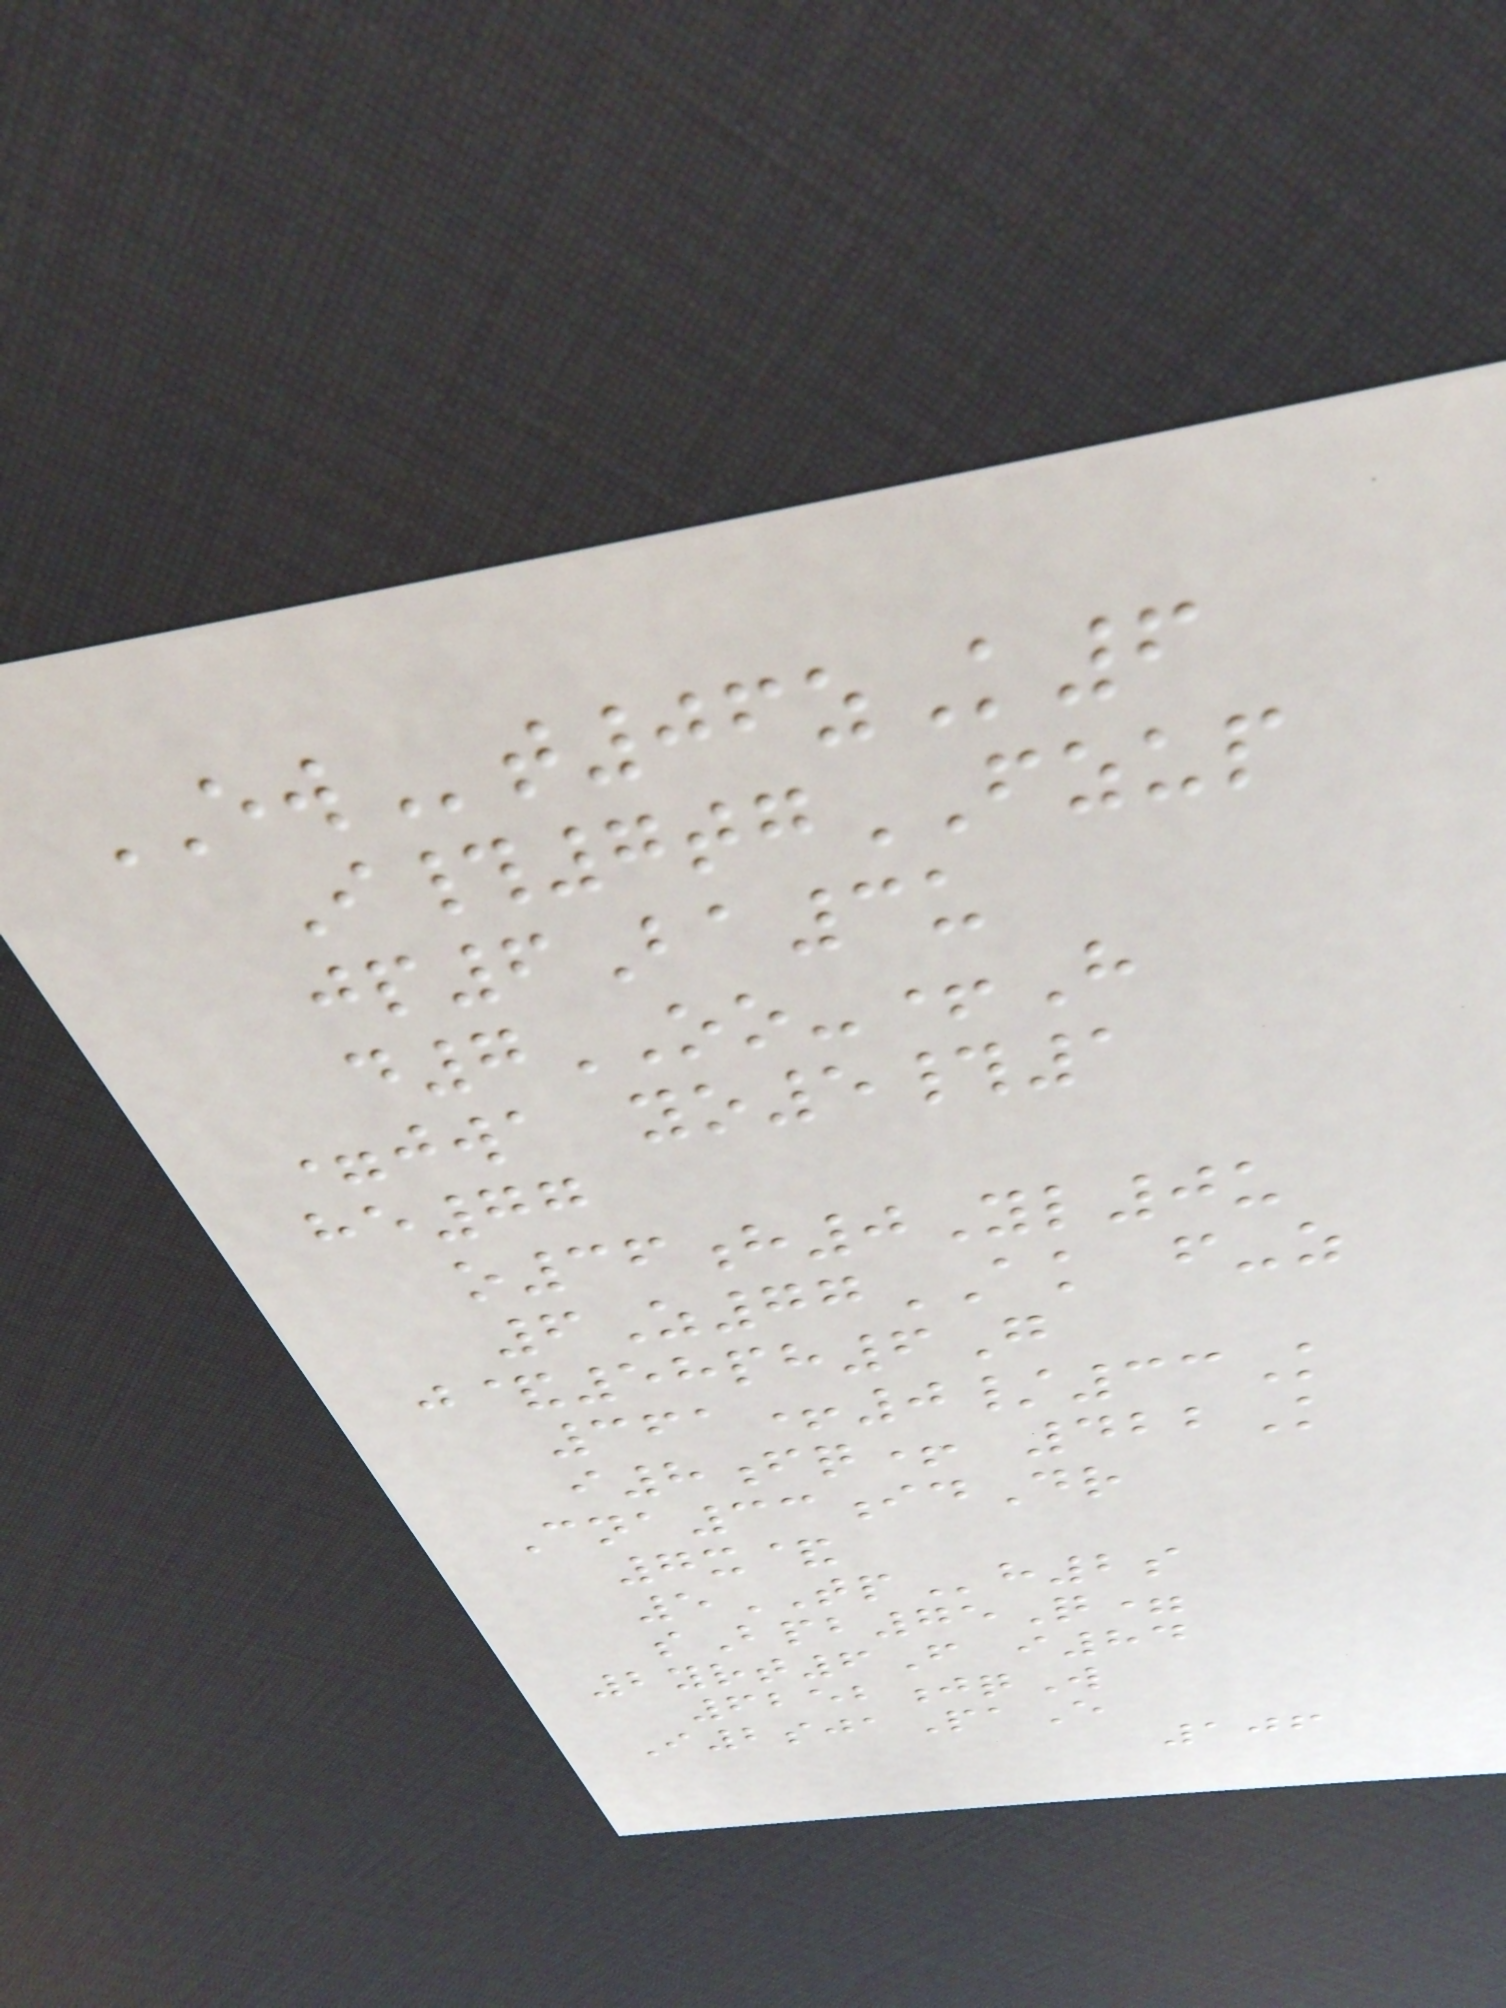EWt06zK6
I#7tgFZUP
jp6Ba3u
d7OO-+H
=jwa yo5#1
he77
o36h0Yl0u
6Z77AK f-z
j&58ph6G
361+0/33K
i8fq+ 422K
Cna33idDr
7x&
5TPh2s
sBpb75Q=
2yrt6F i84
6252jqW
I2sjaPaE
106
